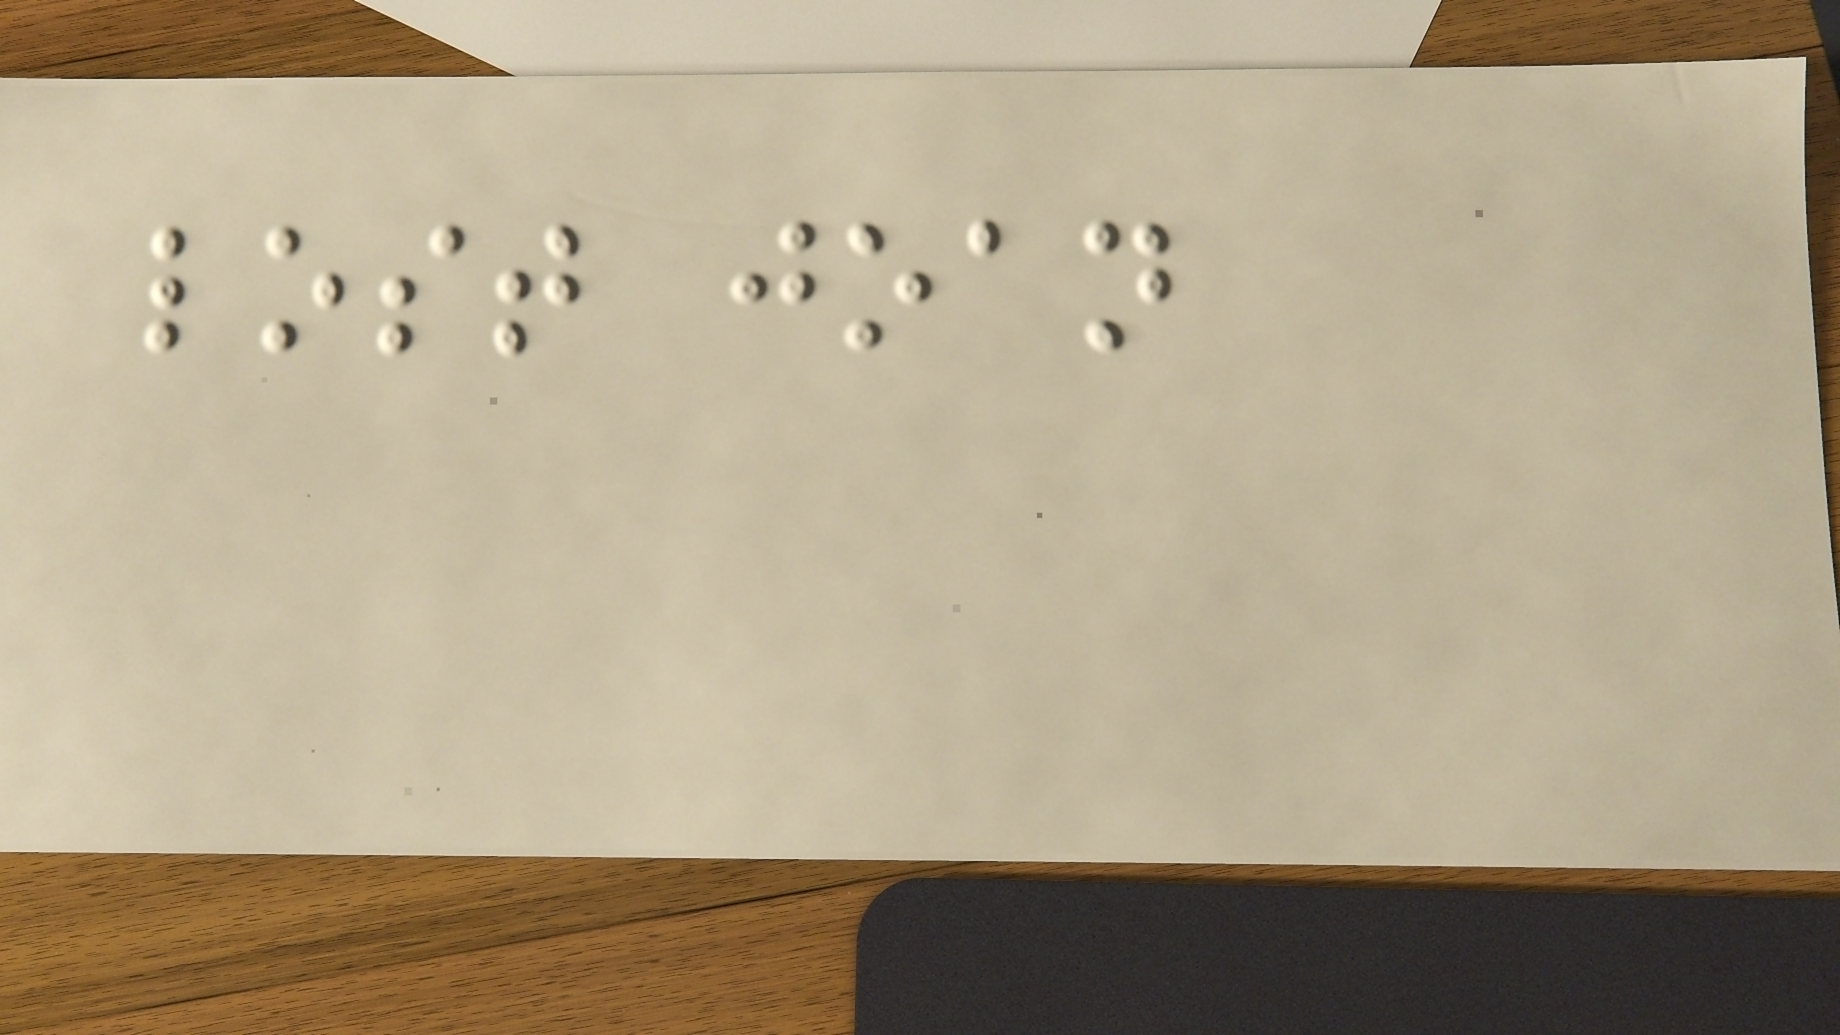lost joan
